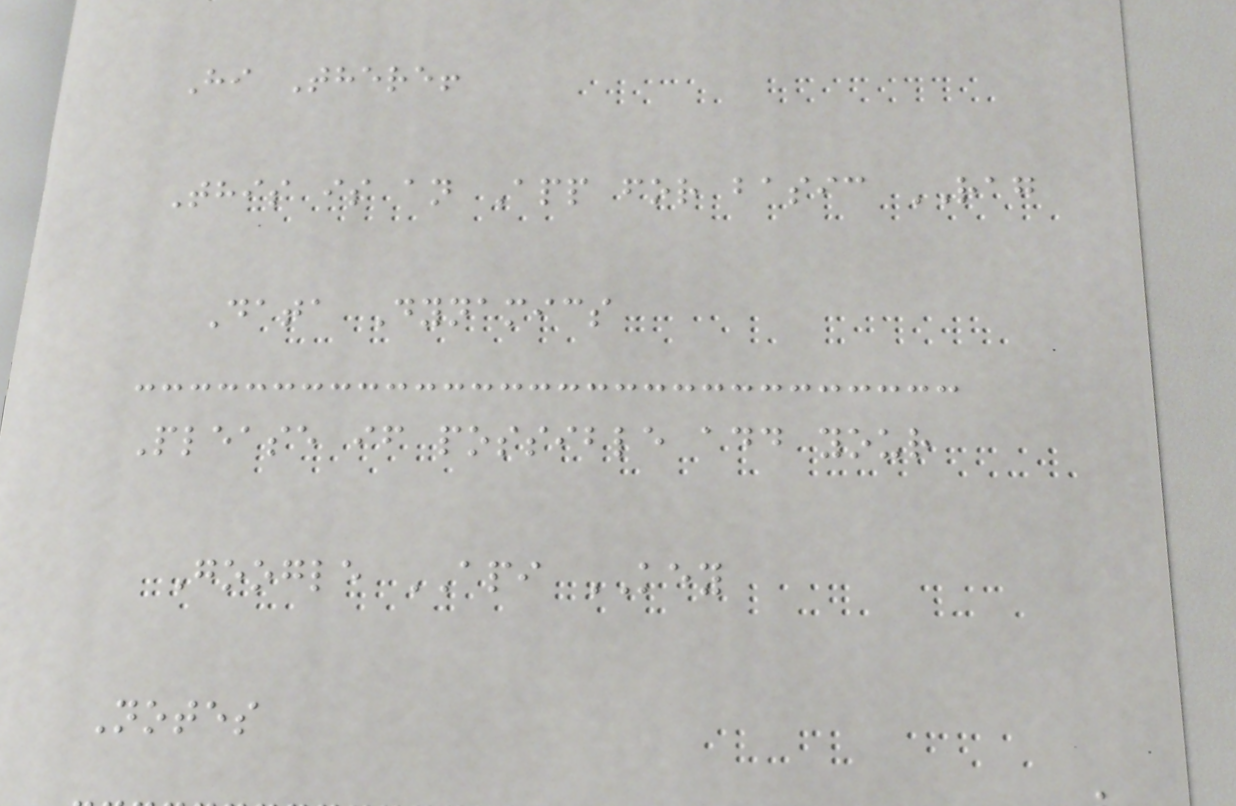Hi There!
This is an App for basic RAG
Data Dynamics
Please if possible add your
Google API KEY
Notes
